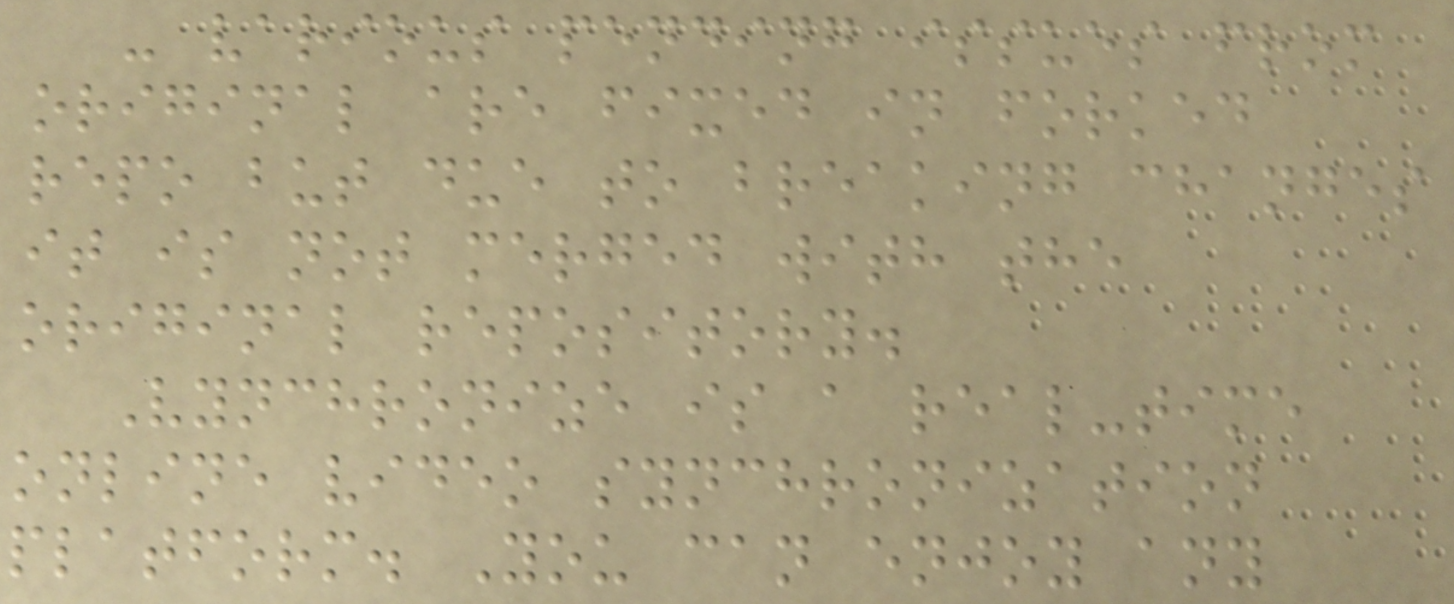- various pending issues from
original are fixed in forked
repo but due to breaking changes
it is not merged with the
original repository.
Vynchronize is a real-time
online video synchronization
platform. You can enjoy any
